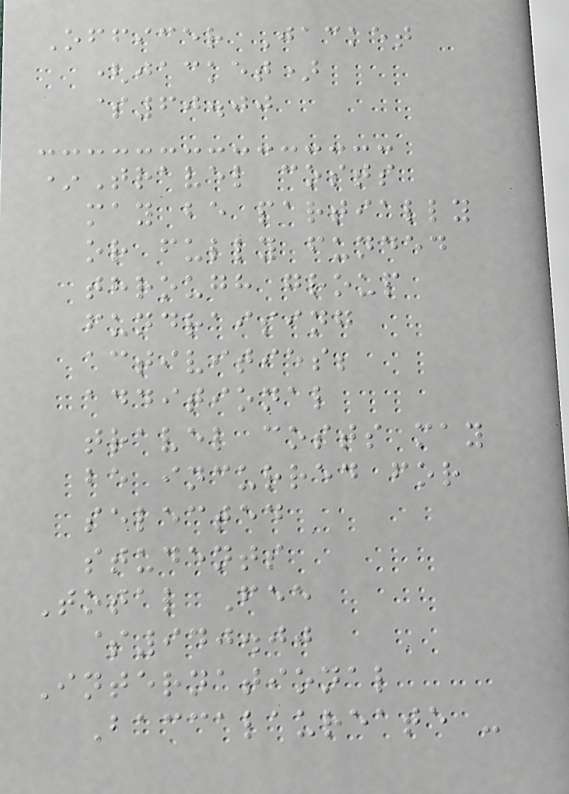Officer Jacket
(jacket)
$60.00
*Travel costs
may be partially
or fully funded
through group
fundraising
activities;
additional
travel costs may
be incurred for
selected
students
Total Fee
$940.00
International
Baccalaureate -
